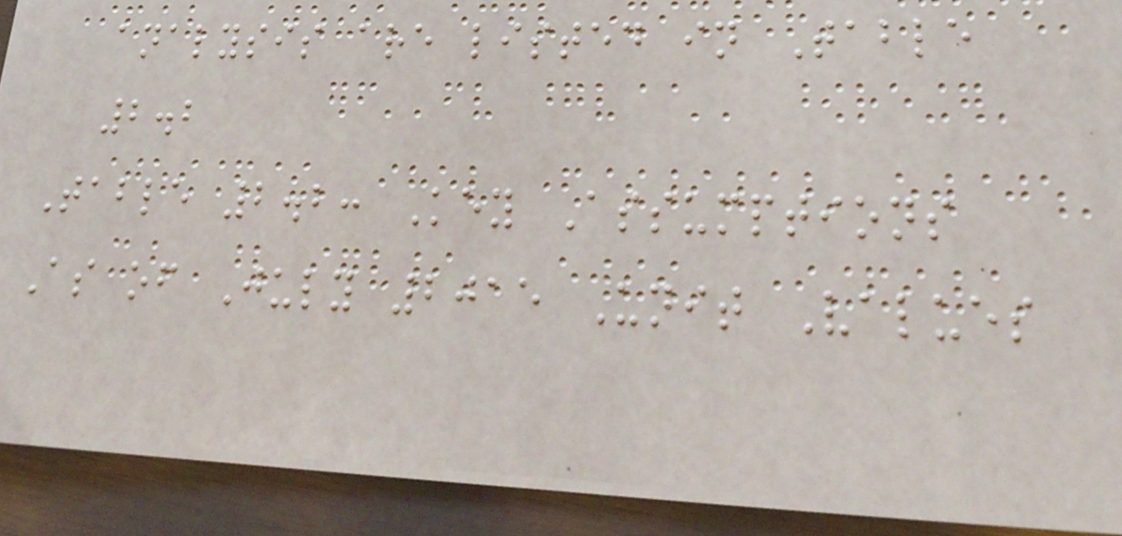analysis are listed in Table
2.2
Table 2.2: Key Assumptions
As of July 2015 Unit Values
